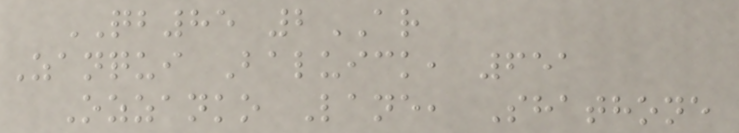QB85 2AR
Zanqui Baluick, 651
Ozzanko Lane, Shathone
